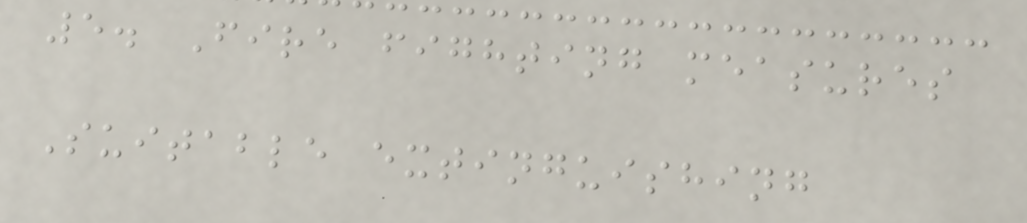5. Fire fighting measures
Suitable extinguishing
